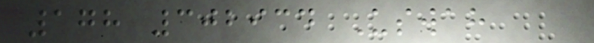178 302934 Uswah
